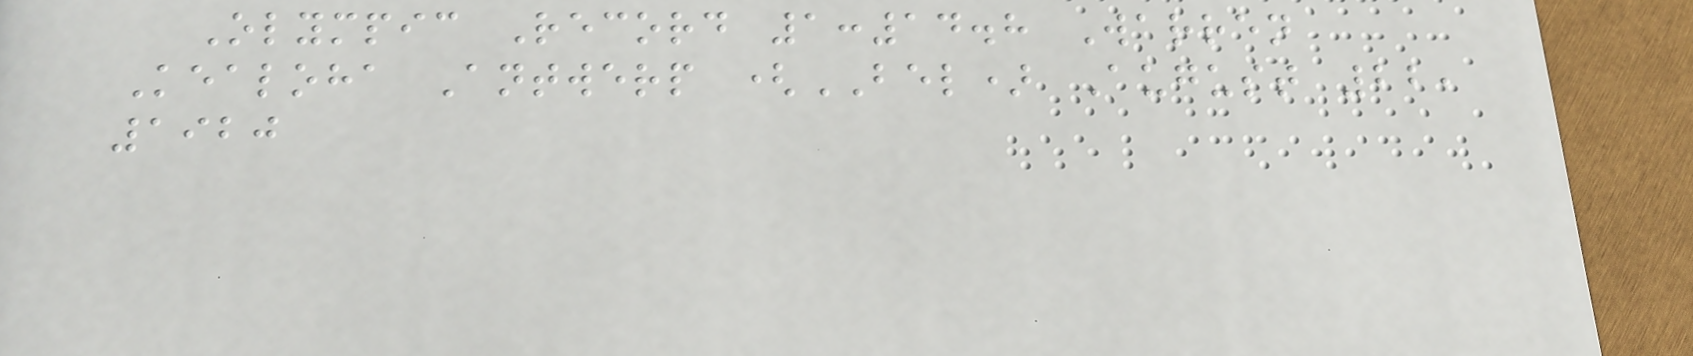Olympic Record 1:14.8 Warren
Kealoha Antwerp (BEL) August 22,
1920
